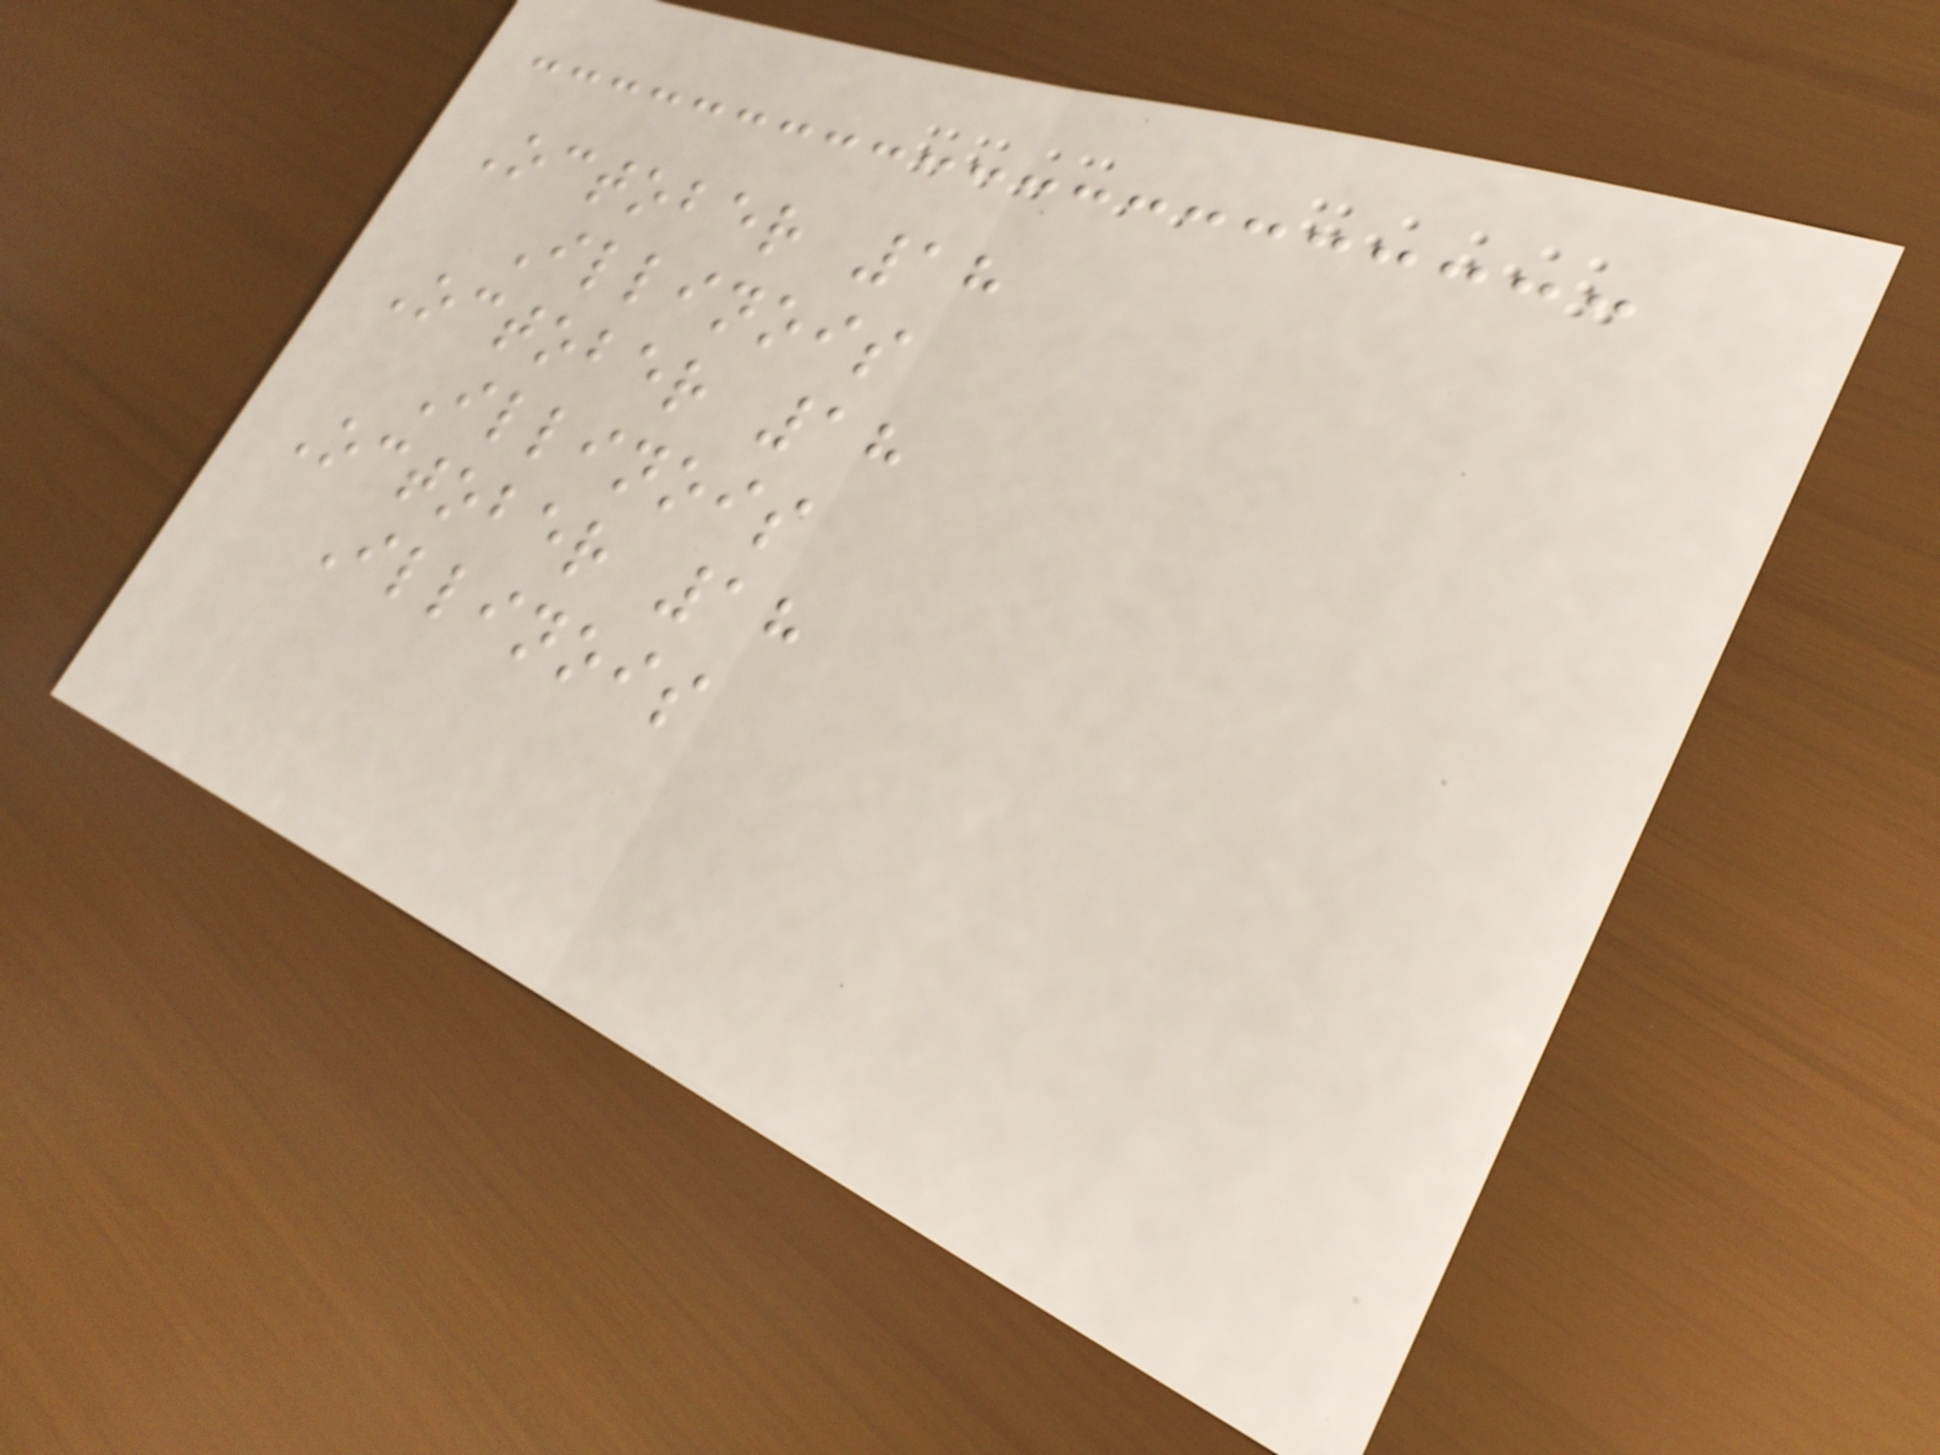October 18
Illinois
October 18
Illinois
October 18
Illinois
